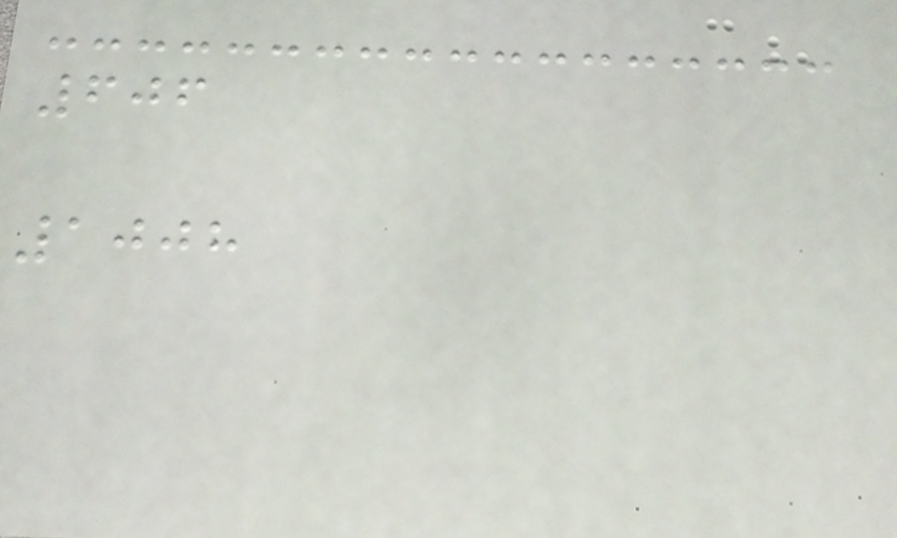606
1008
